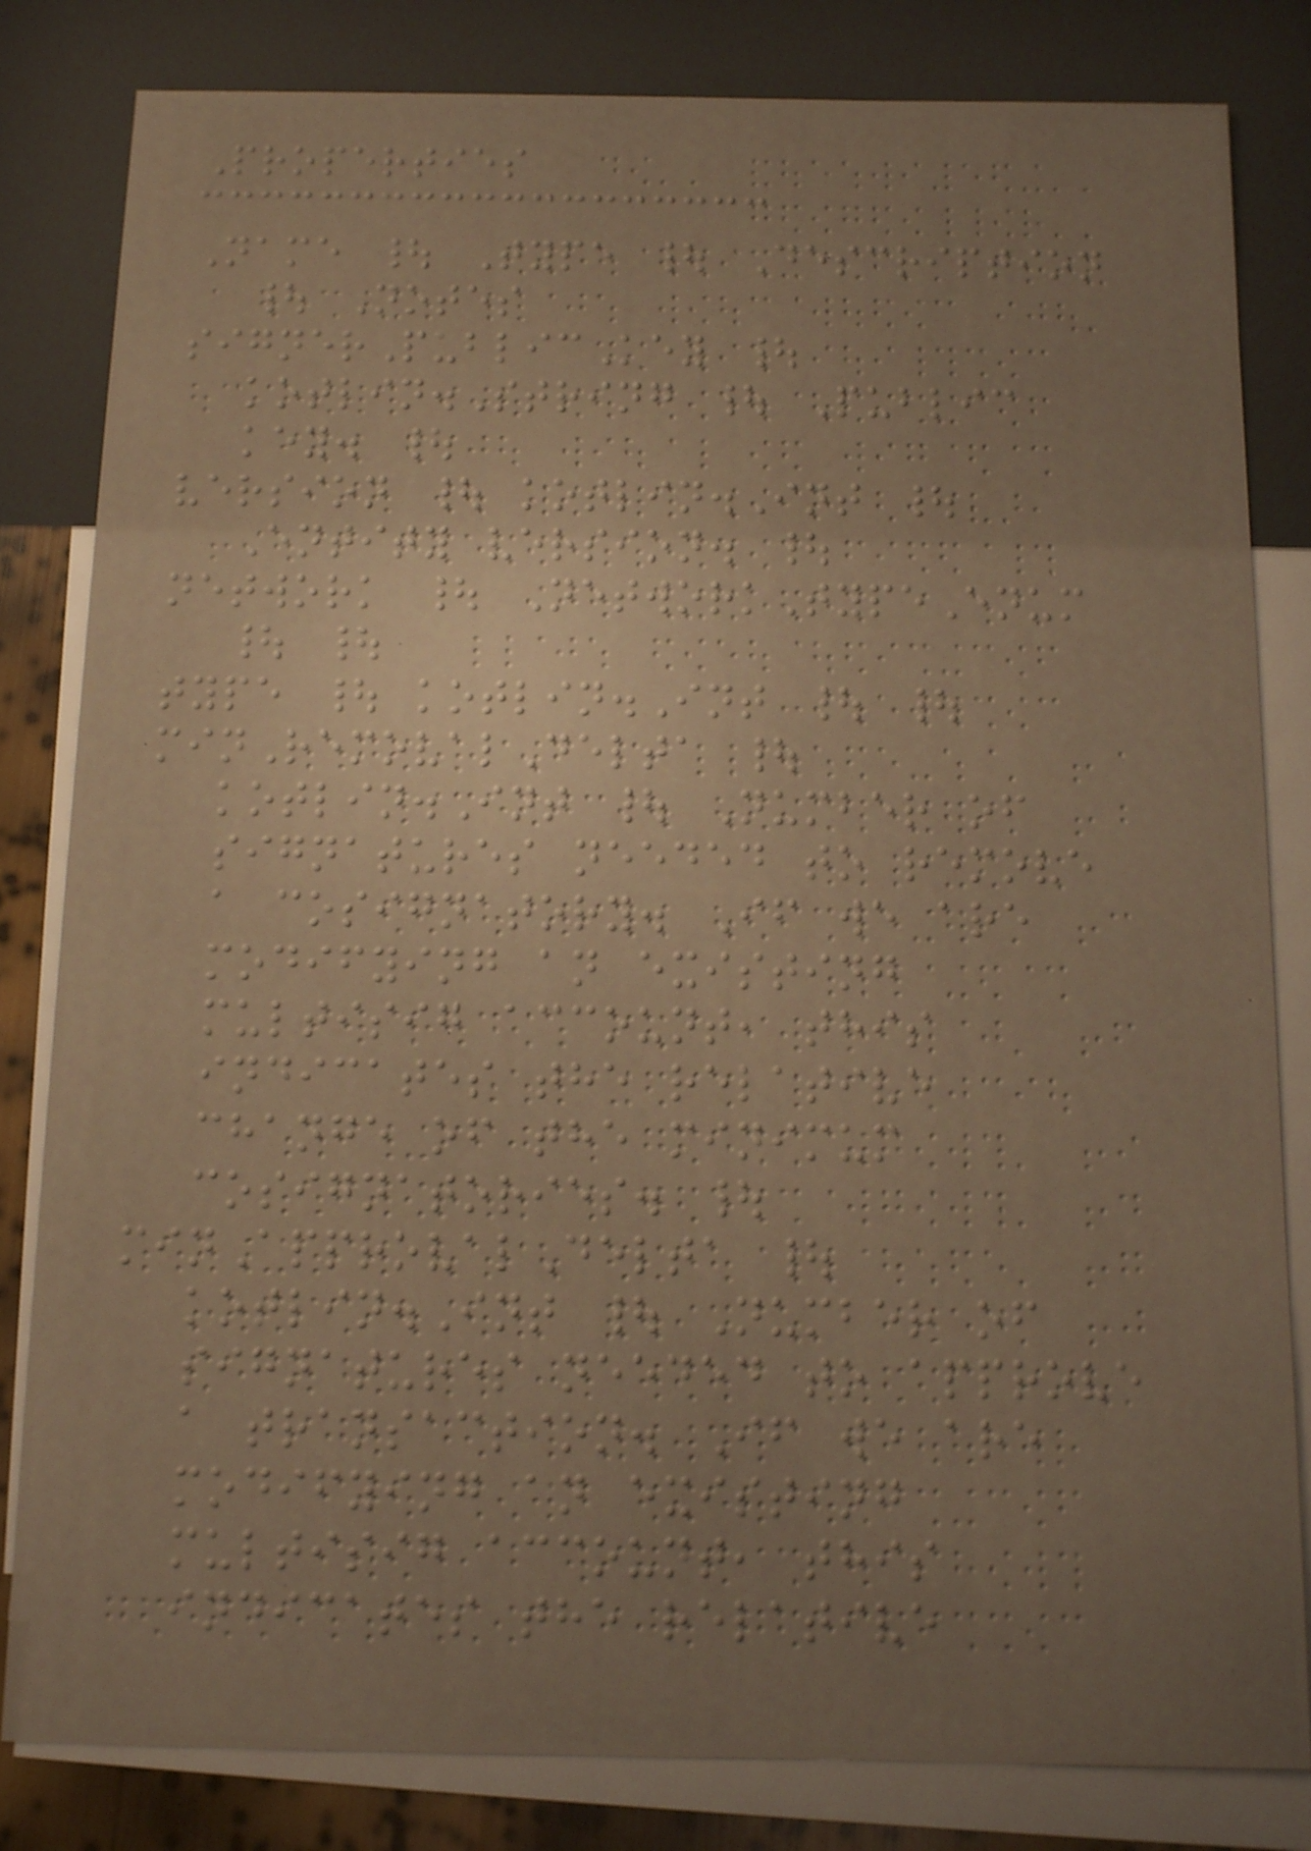Properties
Name | Type | Description
| Notes
signerPublicKey |
kotlin.String | Public
key. |
version | kotlin.Int |
Entity version. |
network | NetworkTypeEnum
| |
type | kotlin.Int | |
minRemovalDelta |
kotlin.Int | Number of
signatures needed to remove
a cosignatory. If we are
modifying an existing
multisig account, this
indicates the relative
change of the minimum
cosignatories. |
minApprovalDelta |
kotlin.Int | Number of
signatures needed to approve
a transaction. If we are
modifying an existing
multisig account, this
indicates the relative
